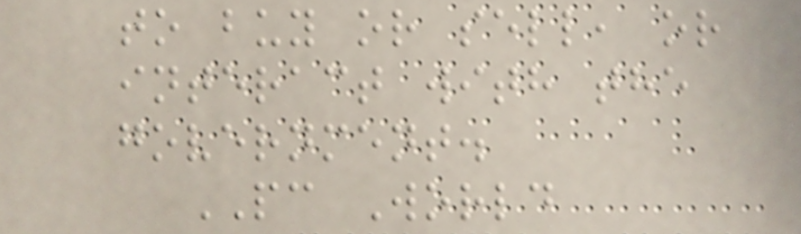to buy or sell, or
interact with the
government.
PC World
